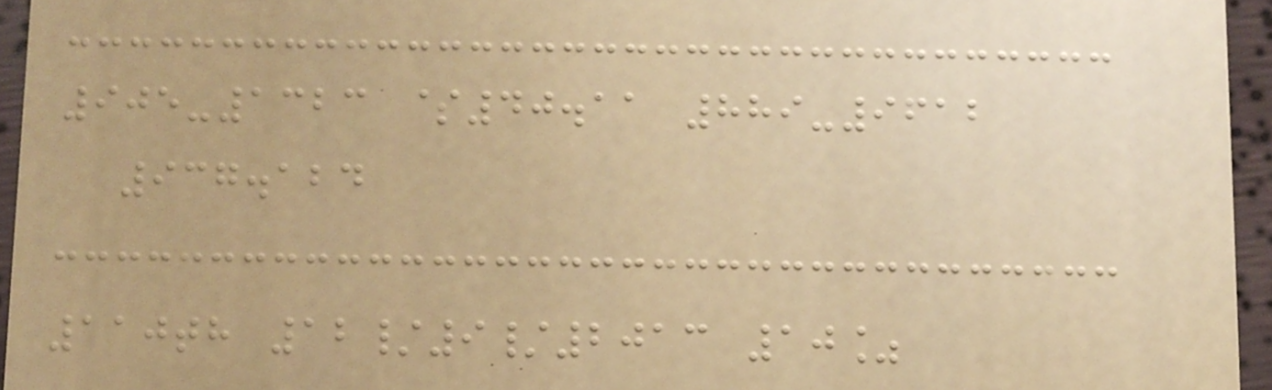905-1323 $40.11 889-9612
937.124
110th 12/9/2013 10%
